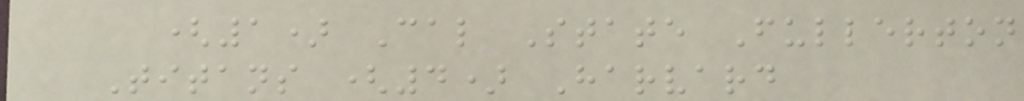(1) Cal State Fullerton
Titans (4) Harvard
